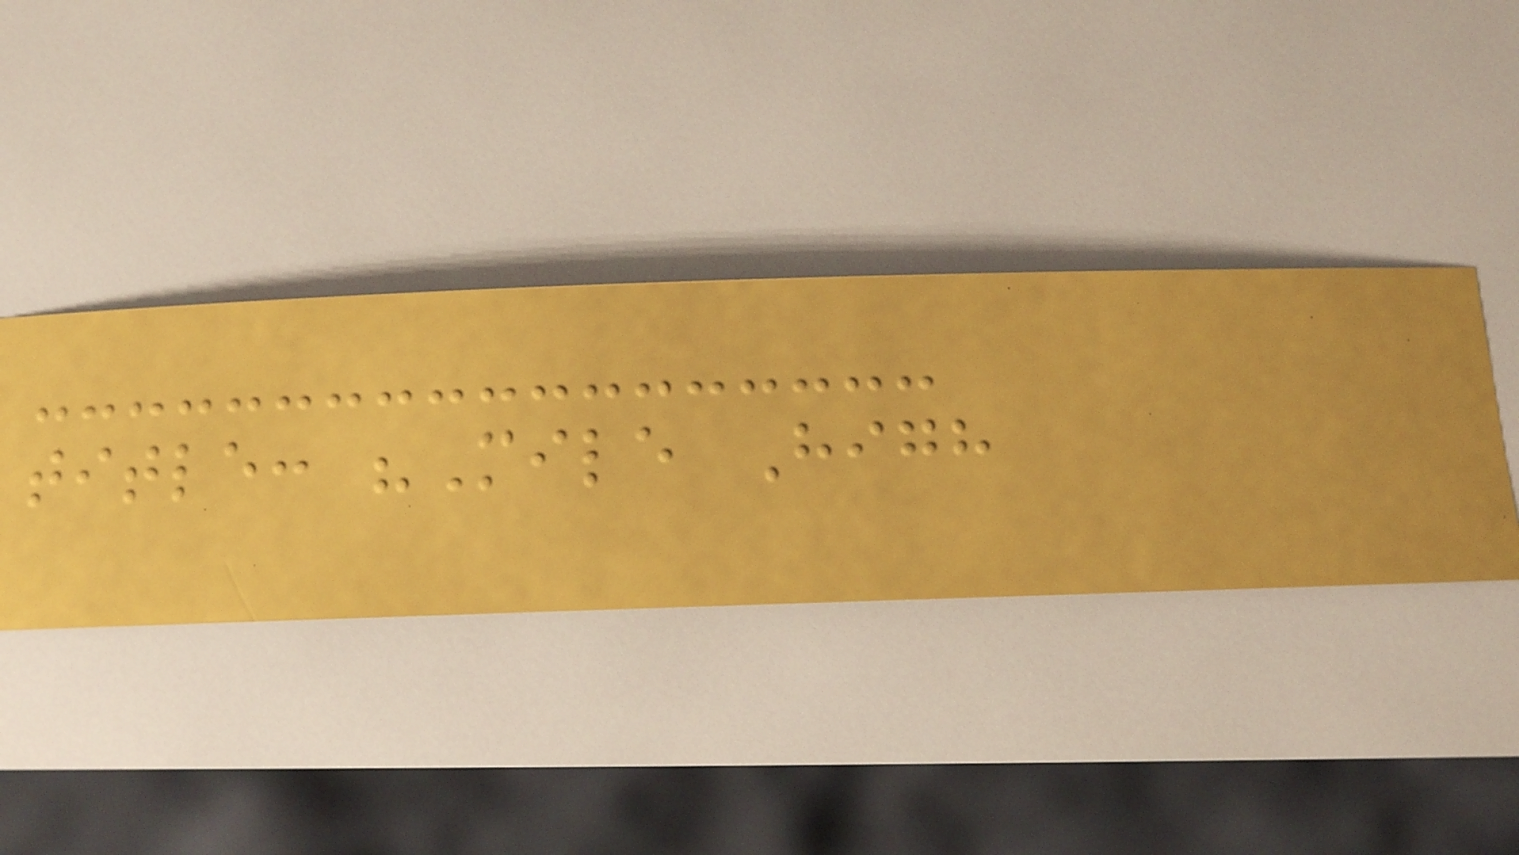title: "Mile High
